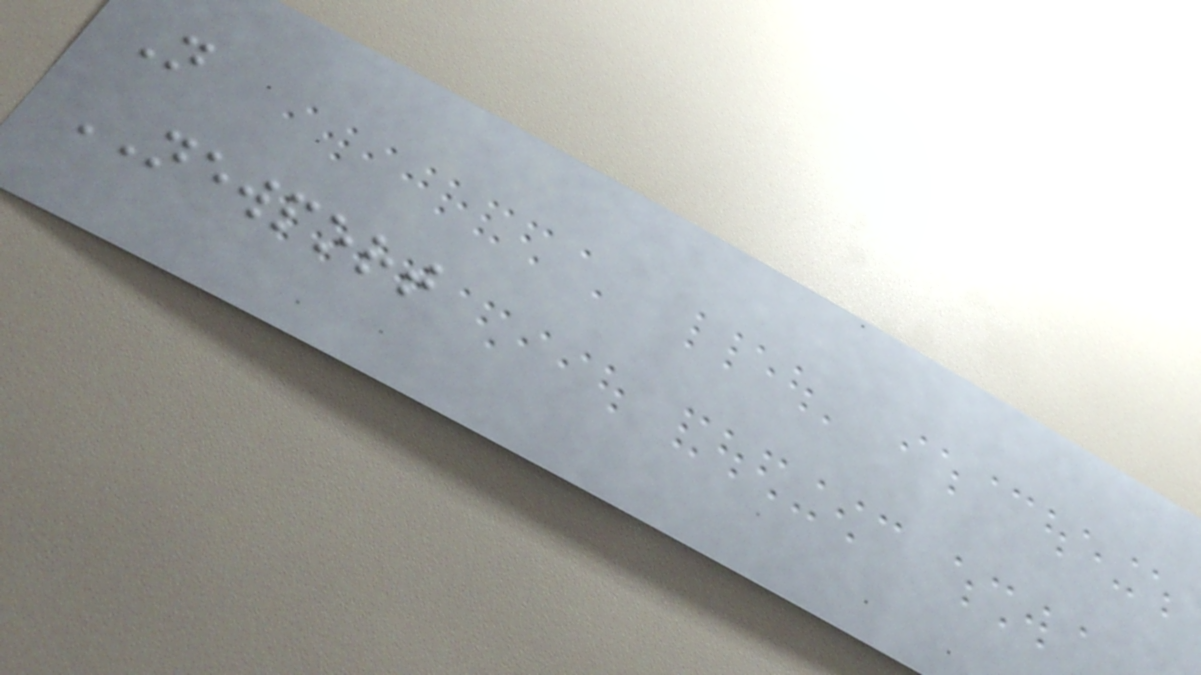N
NEWPORT
